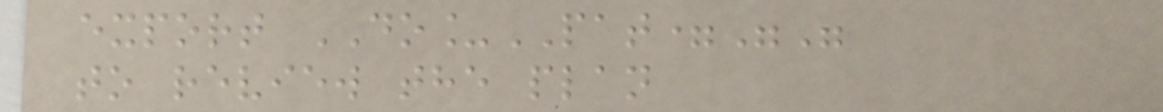export DO_PAT=""
to review the plan
